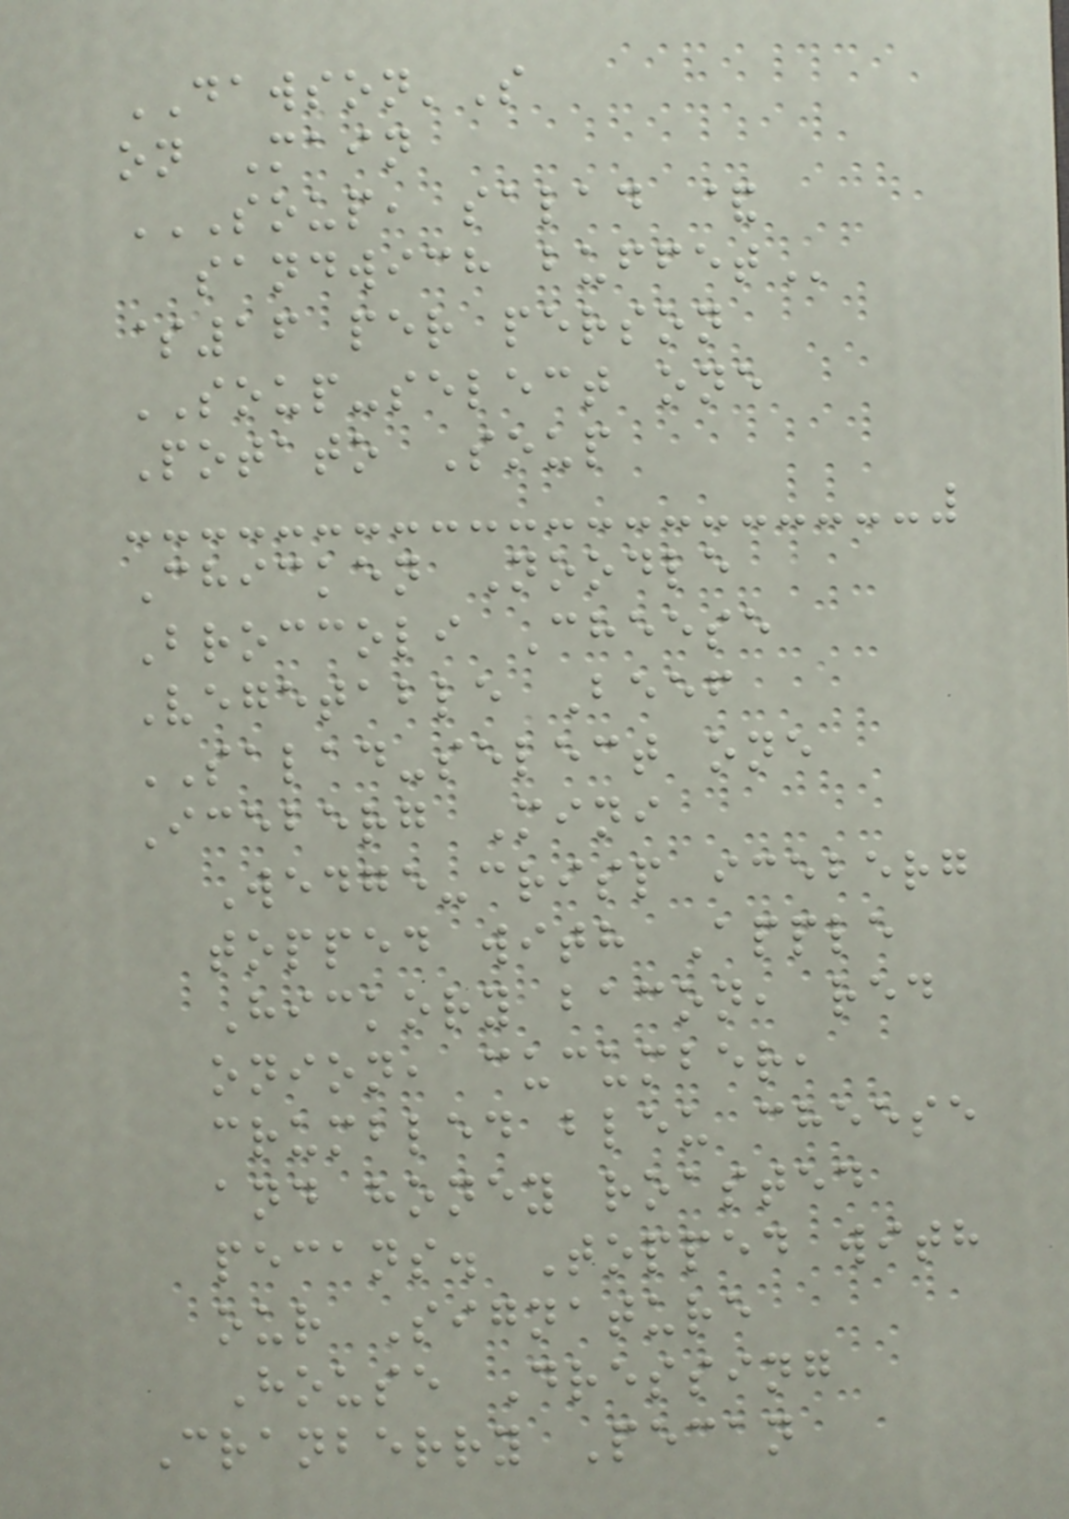DAWSON'S
on Main
SOUP, SALAD &
SANDWICH BUFFET
$16 per person
SOUP-select one
Potato Soup
Chicken Noodle
Broccoli Cheese
Vegetable Beef
SALAD-select one
Iceberg Mini
Wedge-crisp iceberg
topped with Apple
Hickory bacon, red
onion, cucumber,
crumbled bleu cheese
and honey roasted
pecans. Topped with
our Signature
House Dressing
Cranberry Pecan
